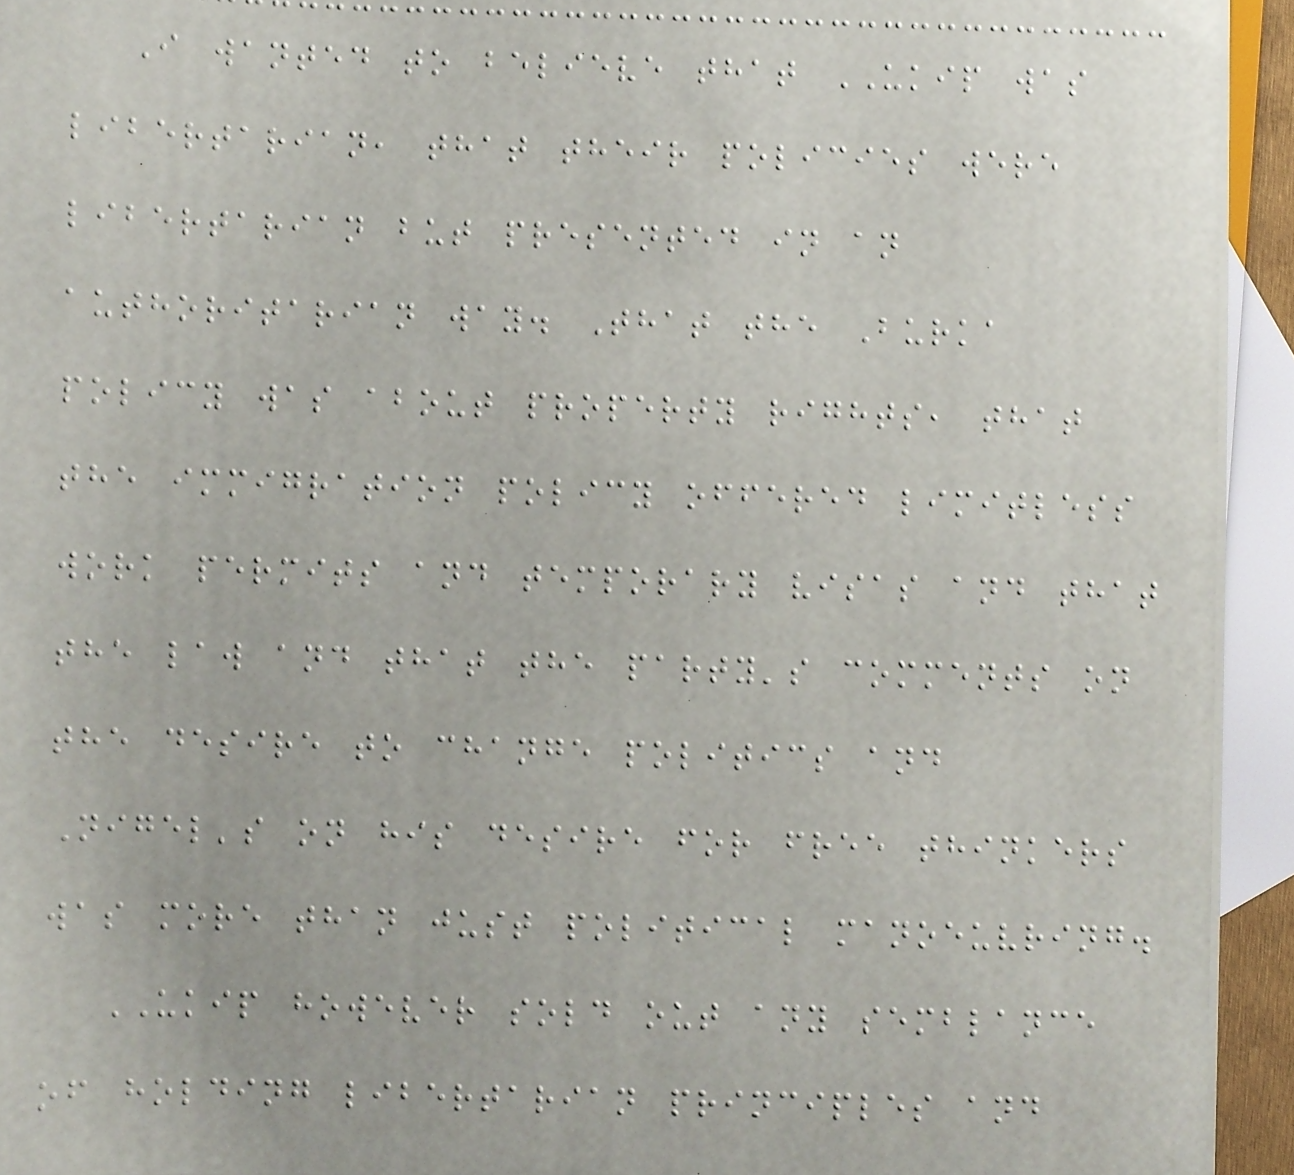I wanted to believe that UKIP was
libertarian, that their policies were
libertarian but presented in an
authoritarian way. That the Burka
policy was about property rights, that
the immigration policy offered limitless
work permits and temporary visas and that
the law and that the party's comments on
the desire to change politics and
Nigel's on his desire for free thinkers
was more than just political manoeuvring.
UKIP however sold out any semblance
of holding libertarian principles and
